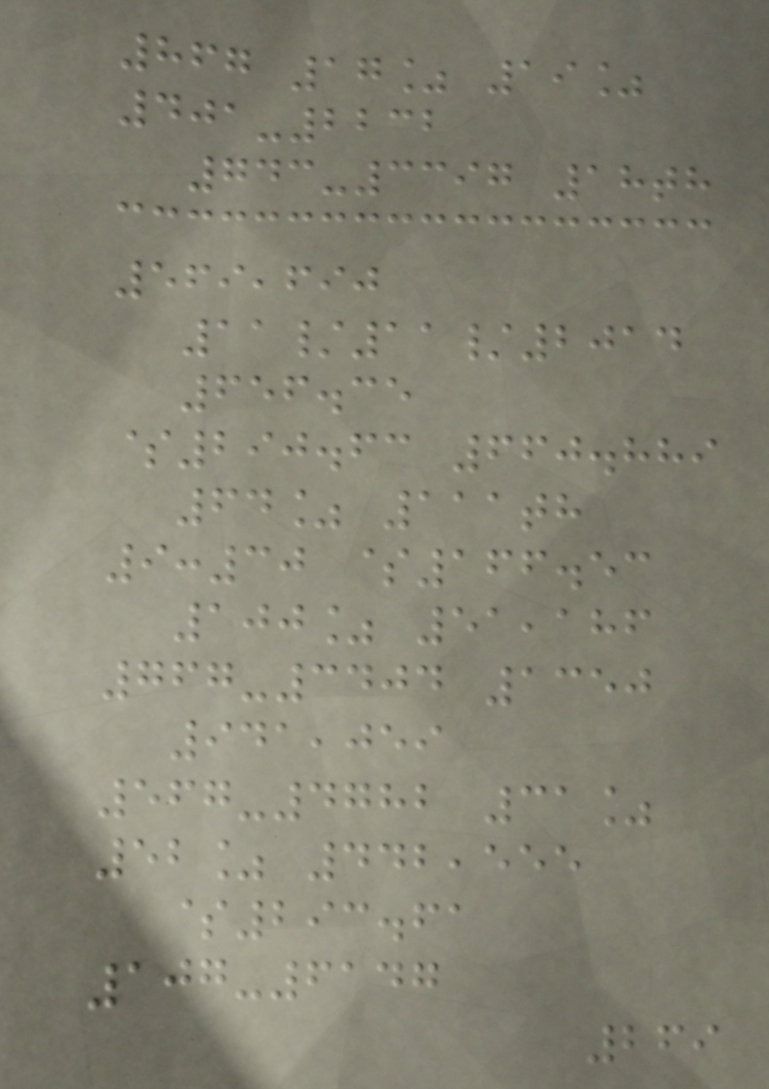867 17% 19%
401-2232
743-3397 18th
569,690
11/11/2014
656.35
$290.63 660.889
64% 111th
9:30 $166.53
100% 51,186
767-3404 1350
941,059
567-4782 31%
52% 442,555
$293.61
107-6147
269
